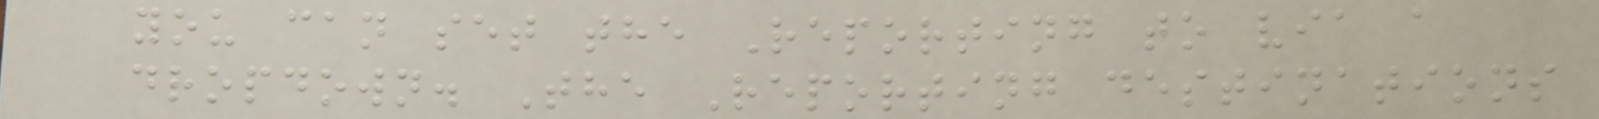you can set the Reporting to via a
dropdown. The Reporting destinations
